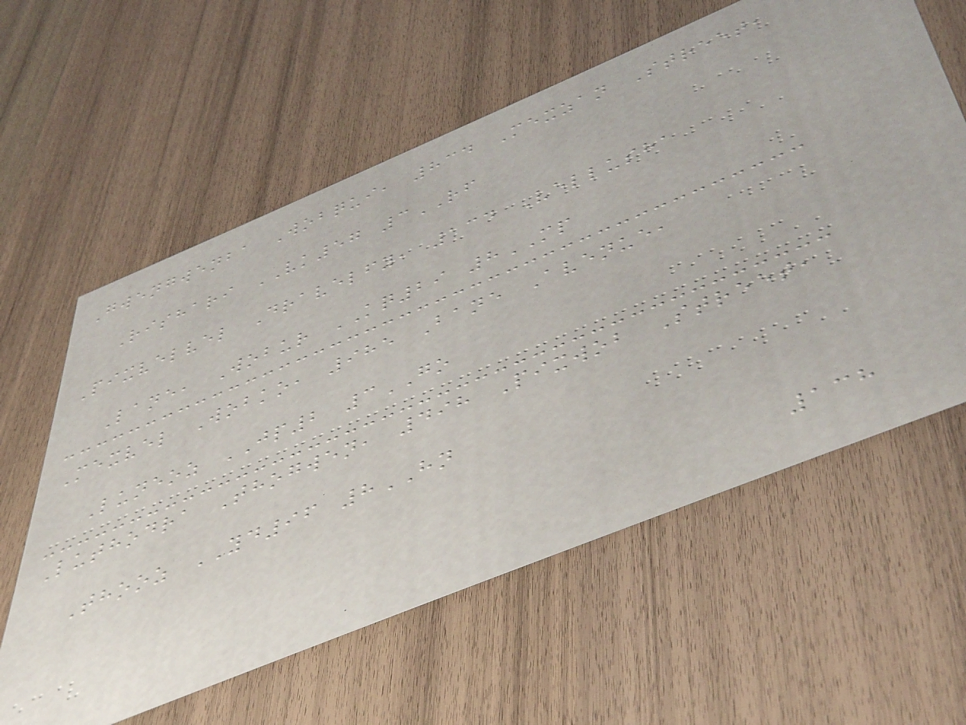Gwengwenba Wobqui, 834 Mexzan Street,
Rishari VK57 3RF
Pixvelvel Dravelfy, 134 Vellusha
Lane, Wobur KQ29 8MP
Mexvel Wobko, 985 Bane Avenue,
Luneoz JP2 3GO
Luthodra Thogwen, 498 Pixwob Street,
Thooz YD96 8HN
138
